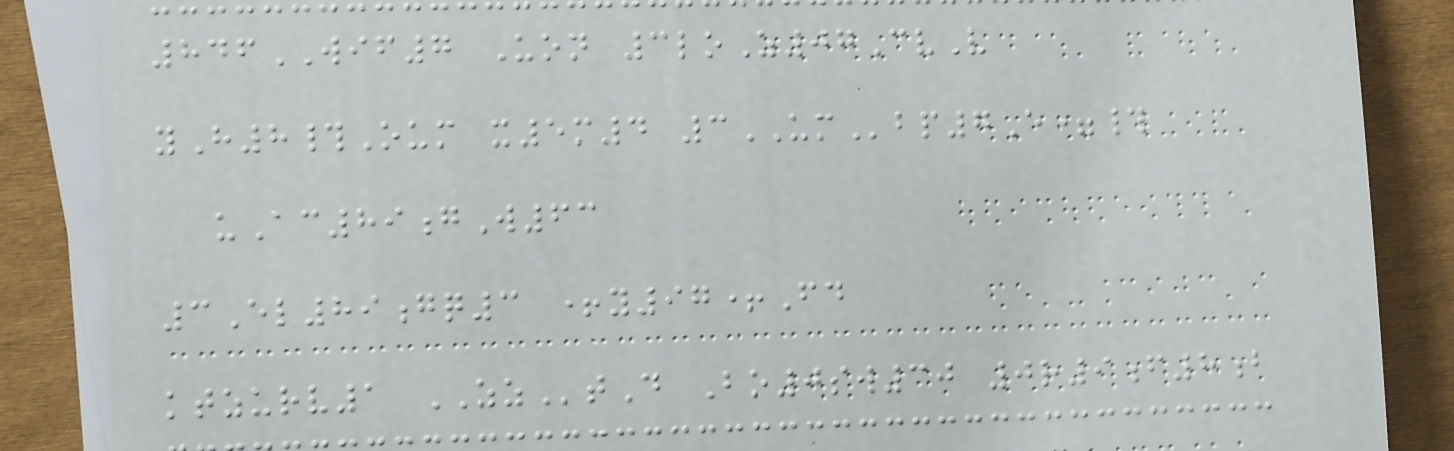846WIF7 Uon 3loZ07CvV
yH8#Oum x5m4 3UMbp7E=#
uAc89gW63
3El89gq3 +y97+Fd
ktzurv1 ZZtD Bo0sw30 0r9f8b
